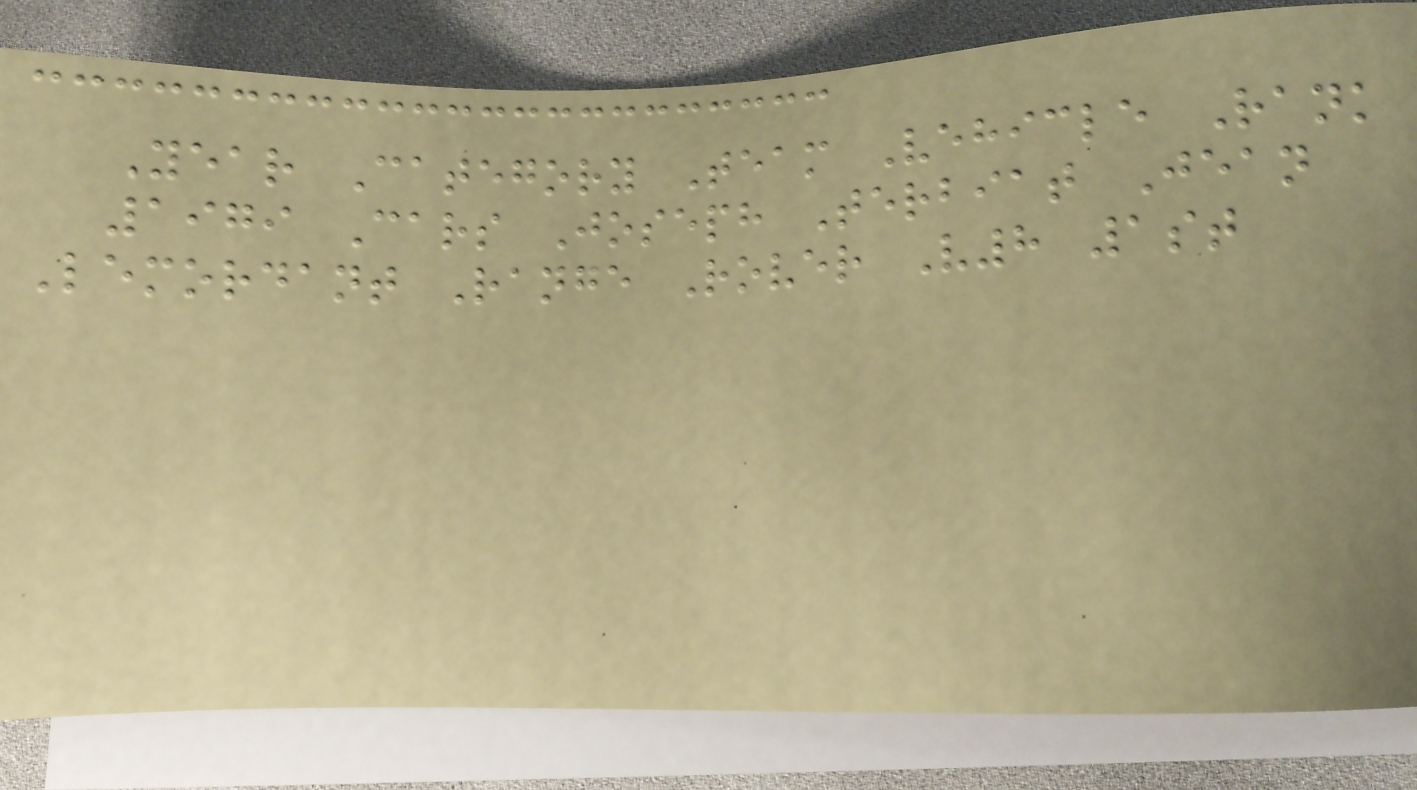Year Category Team Vehicle Rank
1979 Cars Joseph Terbiat Jean
Lemordant Range Rover V8 1st
